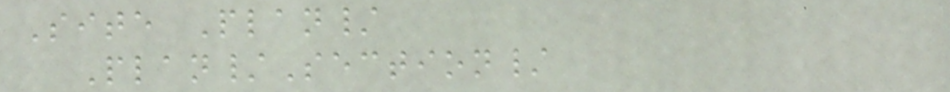Site Plan/
Plan/Section/
